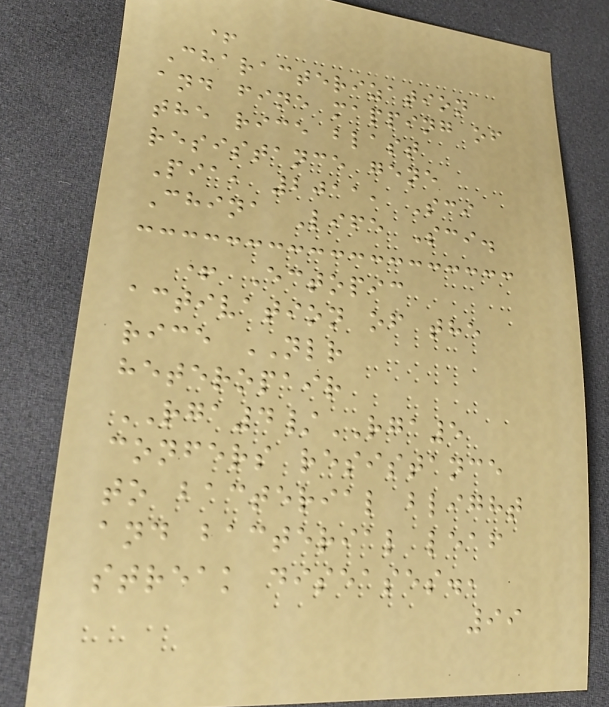+
Characterization
and fine mapping of
the rice blast
resistance gene
Pia, 2011, Sci
China Life Sci.
+ Ectopic
activation of the
rice NLR
heteropair
RGA4/RGA5
confers resistance
to bacterial blight
and bacterial leaf
streak diseases.,
99
